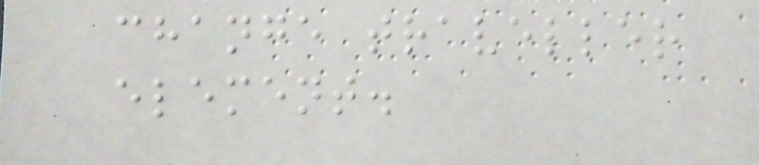change traveller
element.
